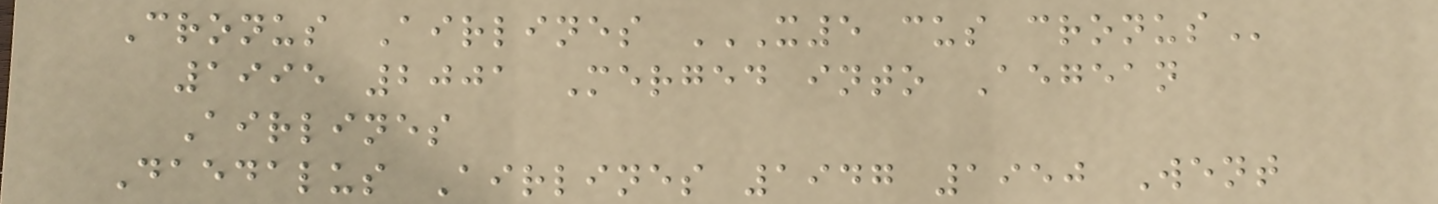Cronus Airlines X5 CUS CRONUS
1995 2001 Merged into Aegean
Airlines
Daedalus Airlines 1947 1950 Went
